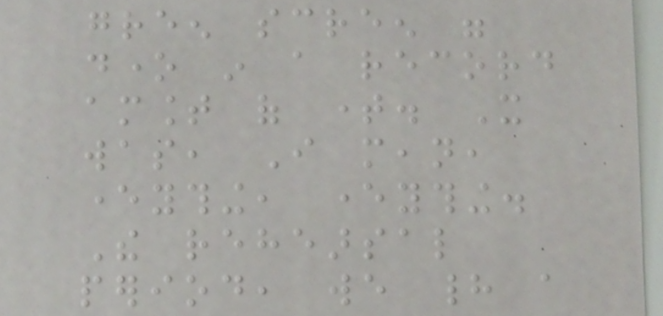green screen were
done in a record
amount of time. It
was, I mean,
everything, everything.
The rehearsal
period, we had a
